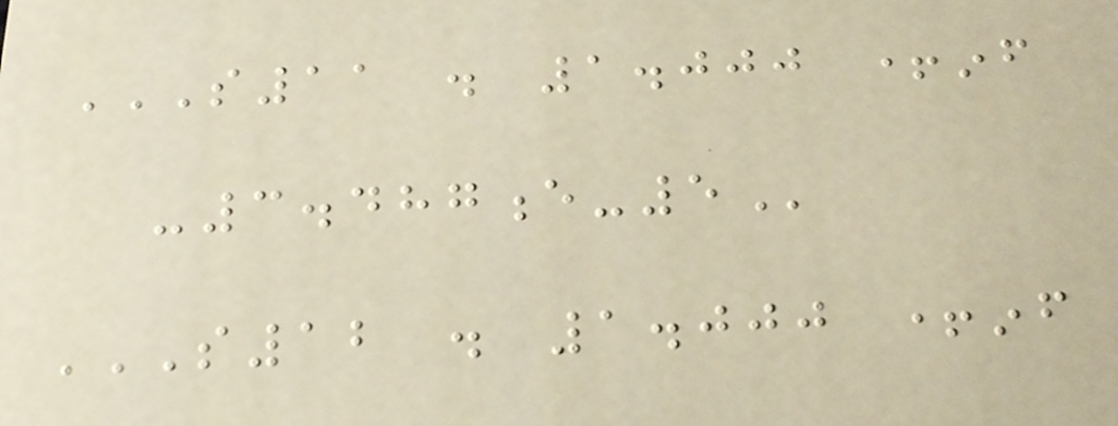S11 . 1.000 +INF
-3.487E-5
S12 . 1.000 +INF
